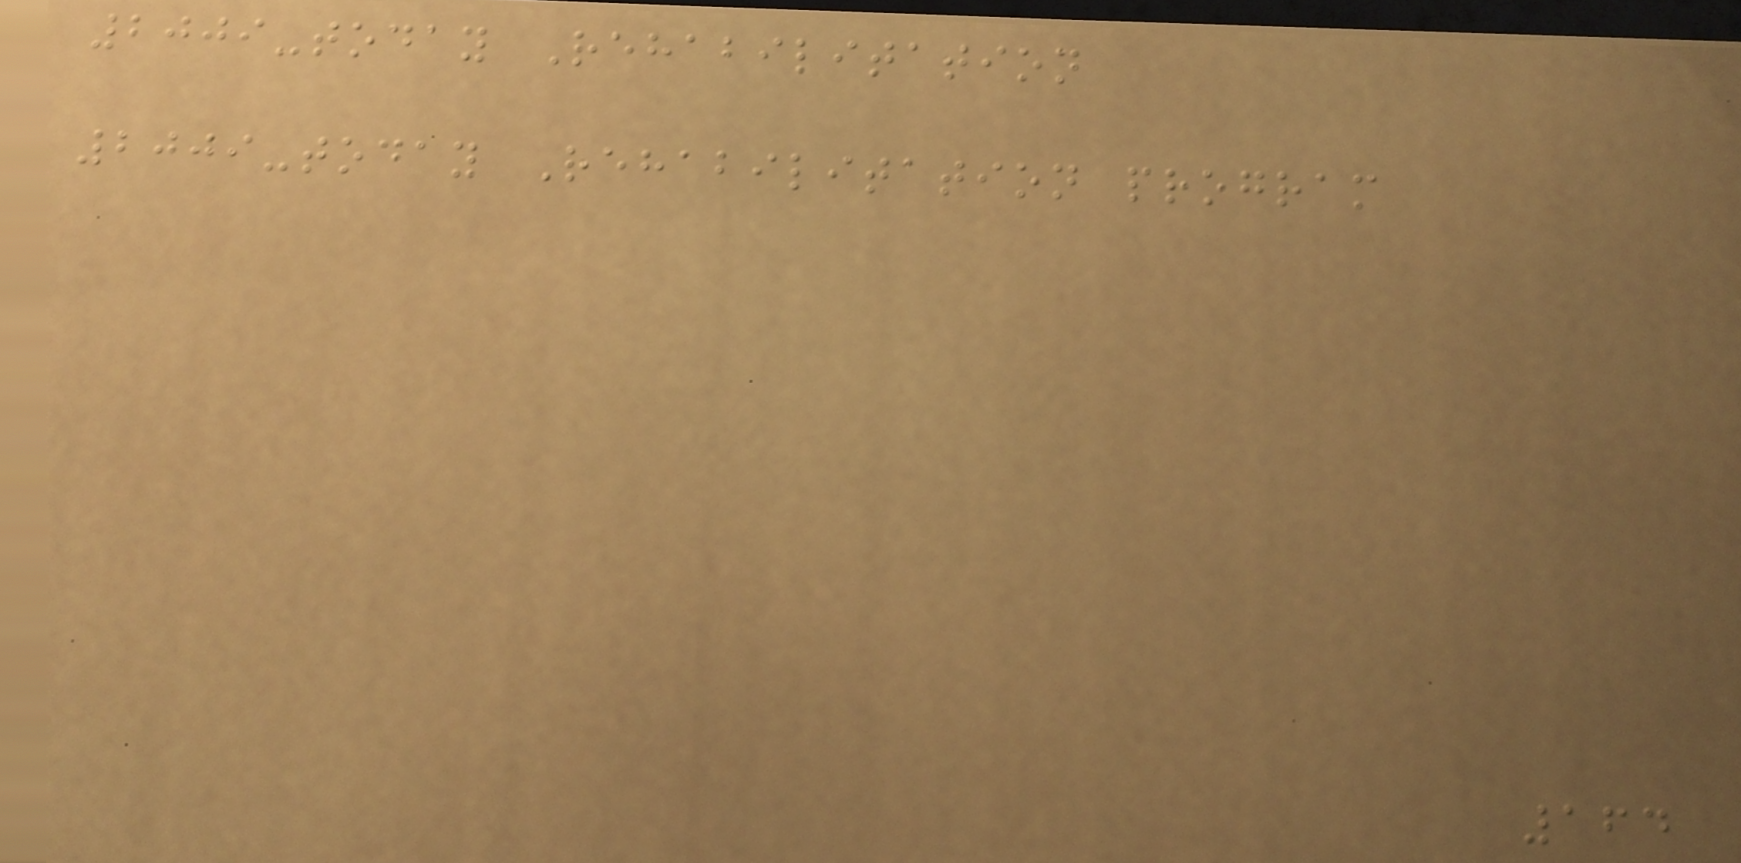2009-today Rehabilitation
2009-today Rehabilitation program
164
